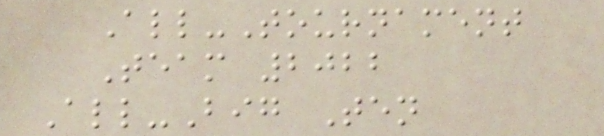All-Tournament
Team 2022
All-Big Ten
